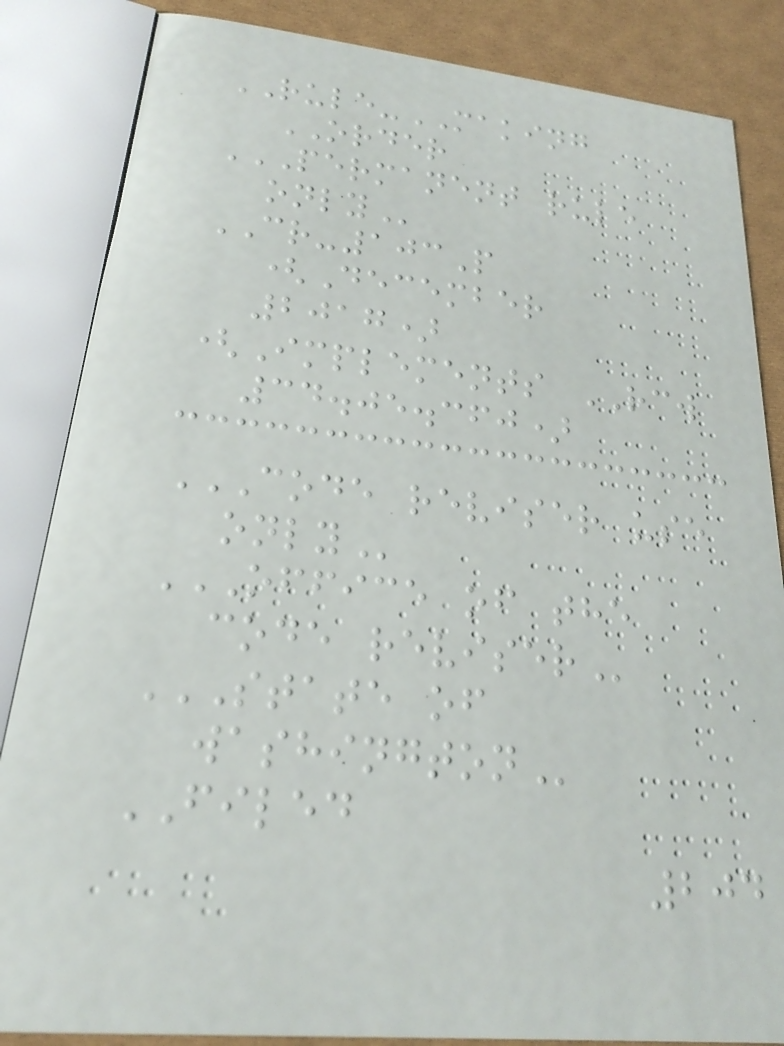RULE-MAKING
ORDER
PERMANENT RULE
ONLY
CR-103P
(December
2017)
(Implements RCW
34.05.360)
CODE REVISER USE
ONLY
OFFICE OF THE
CODE REVISER
STATE OF
WASHINGTON
FILED
204
